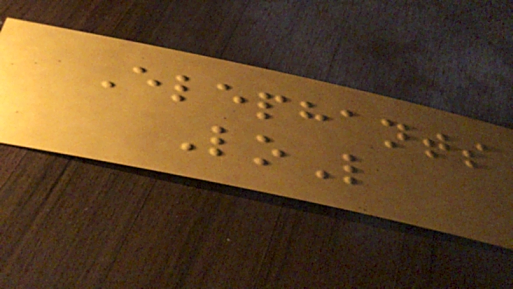Elephants
LoL
